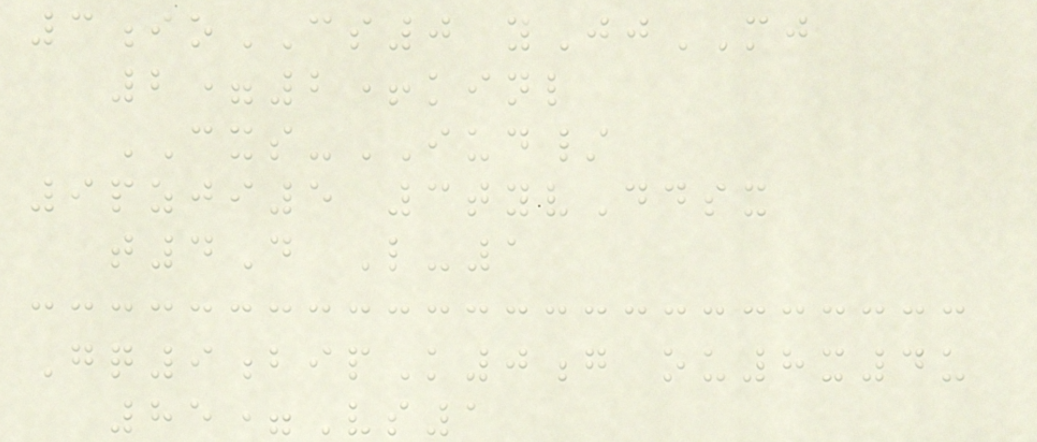3ioCS0 yJjMJ
2=2+kinl
CXS-IUD/
9pzji5 3tyvDdsx
t4D L-1
Gq9bipK0g ou8x4u
85=Vs1
